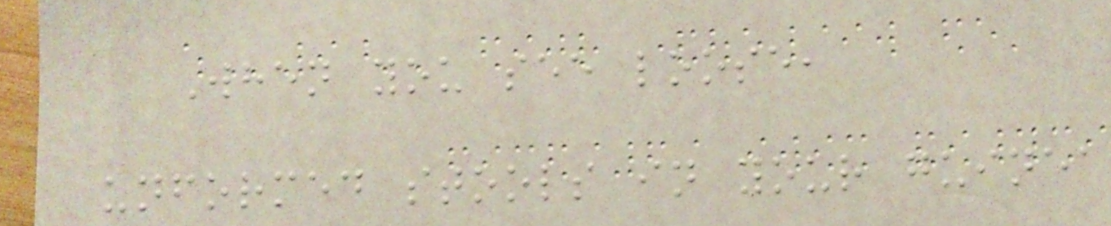When you see loose,
unformed stools in your guinea
